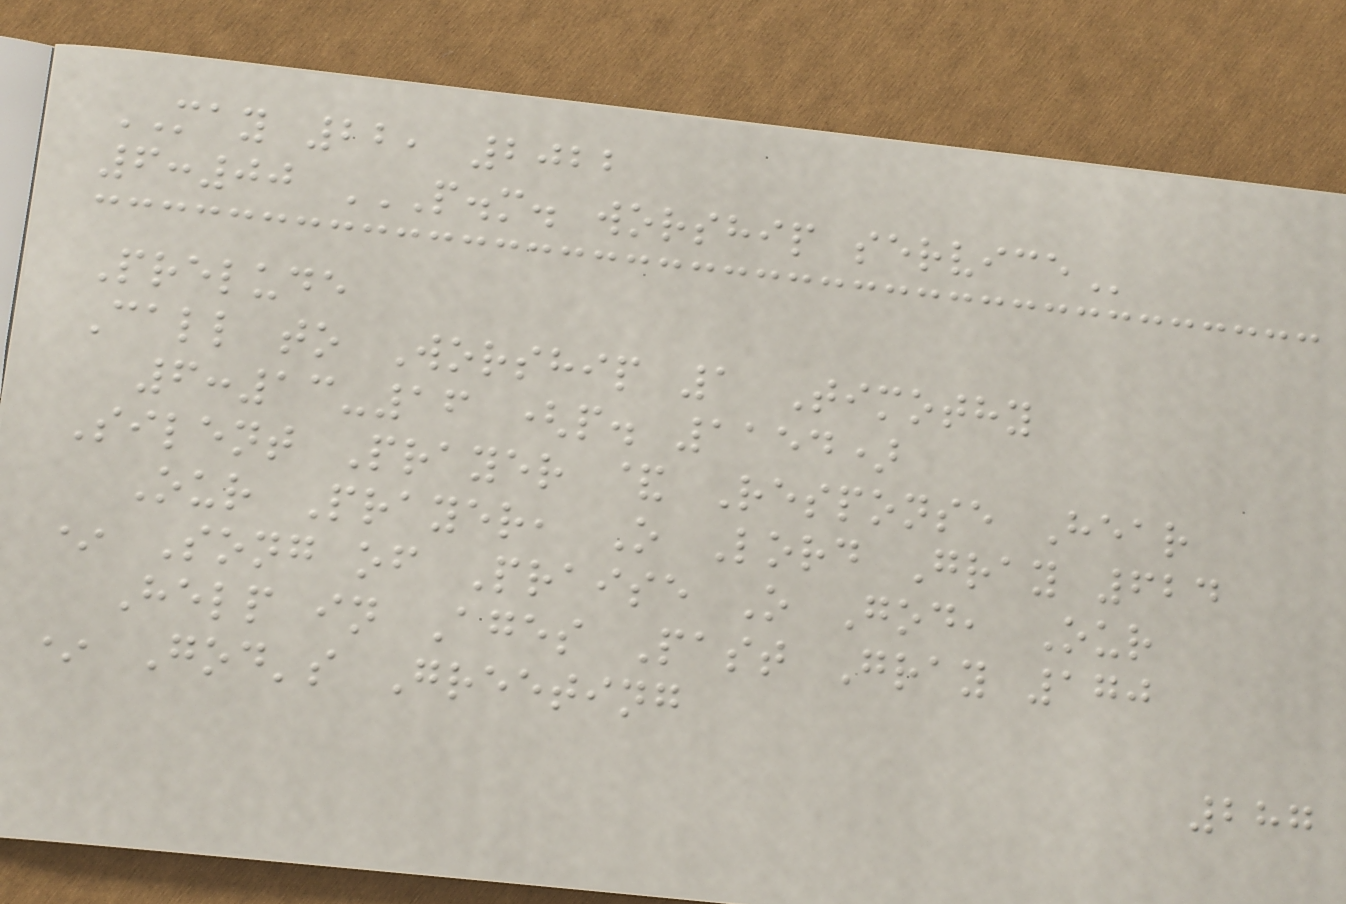MAY 22, 2022
6:00 P.M. WORSHIP SERVICE
Prelude
Call to Worship 1 Timothy
6:13-16 (p. 1154)
Silent Prayer & Response Hear
Our Prayer, O Lord Gray 624
* Song of Praise O God, Our
Help in Ages Past Gray 170
* God's Greeting
287
